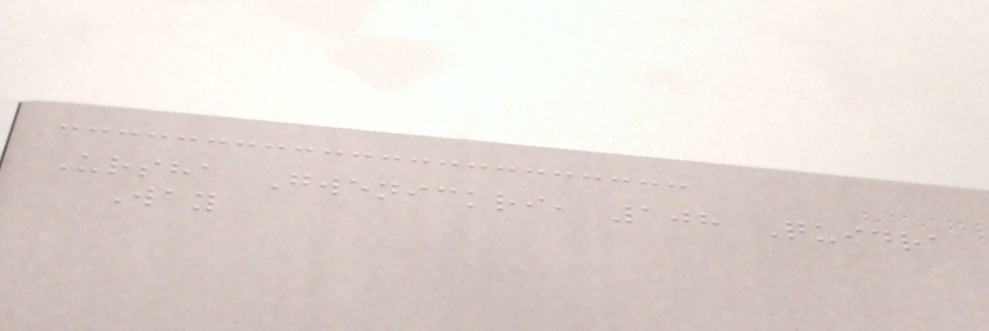Ursha Gwenickri, 108 Quidra
Way
